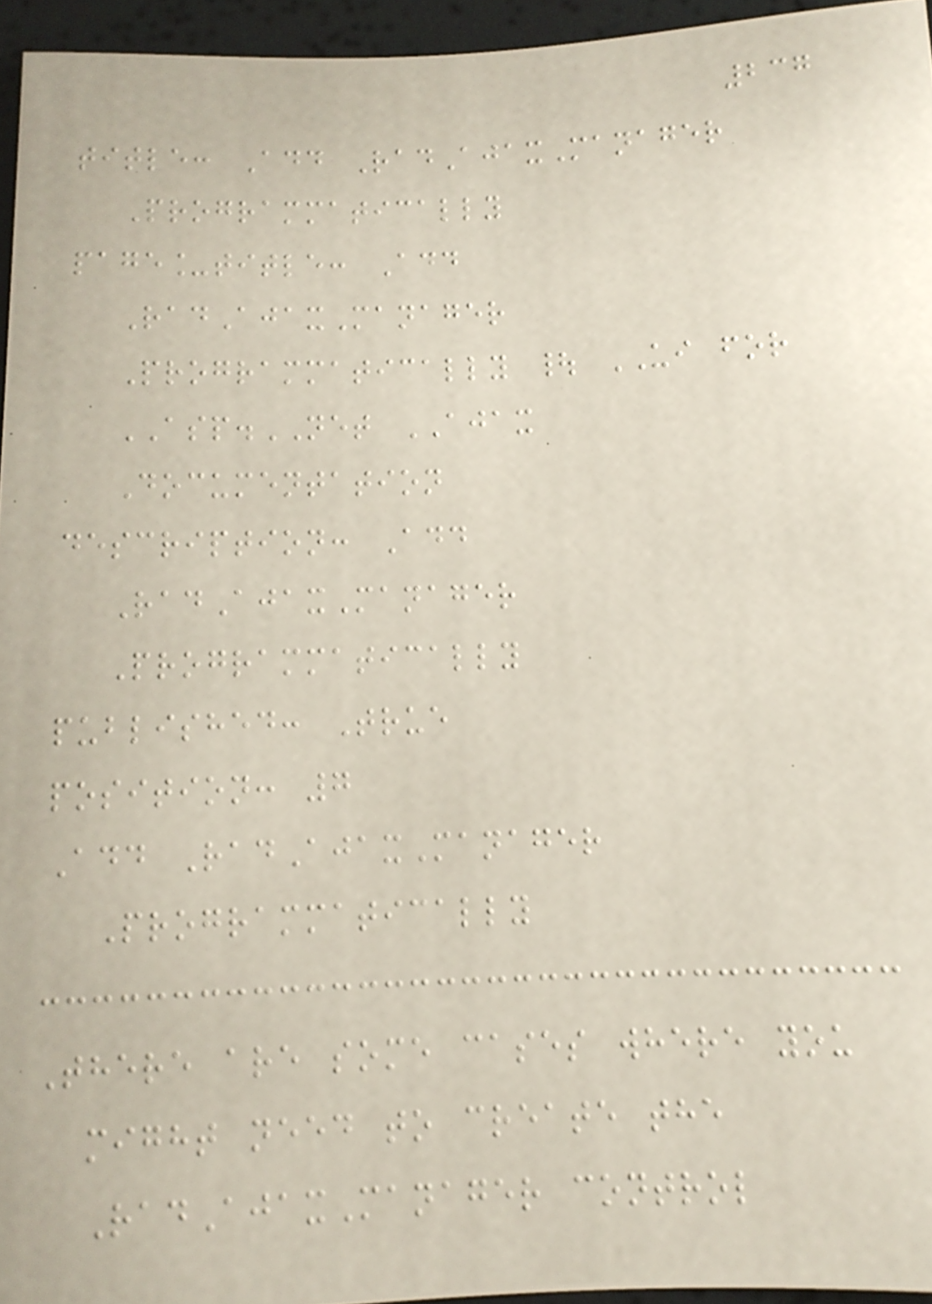237
title: Add RadAjaxManager
Programmatically
page_title: Add
RadAjaxManager
Programmatically | UI for
ASP.NET AJAX
Documentation
description: Add
RadAjaxManager
Programmatically
published: True
position: 7
Add RadAjaxManager
Programmatically
There are some cases where you
might need to create the
RadAjaxManager control
